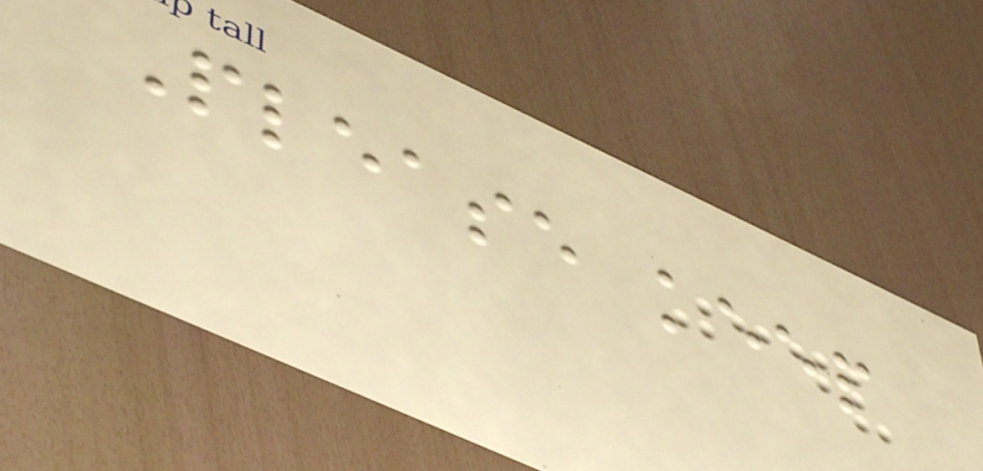Please keep
